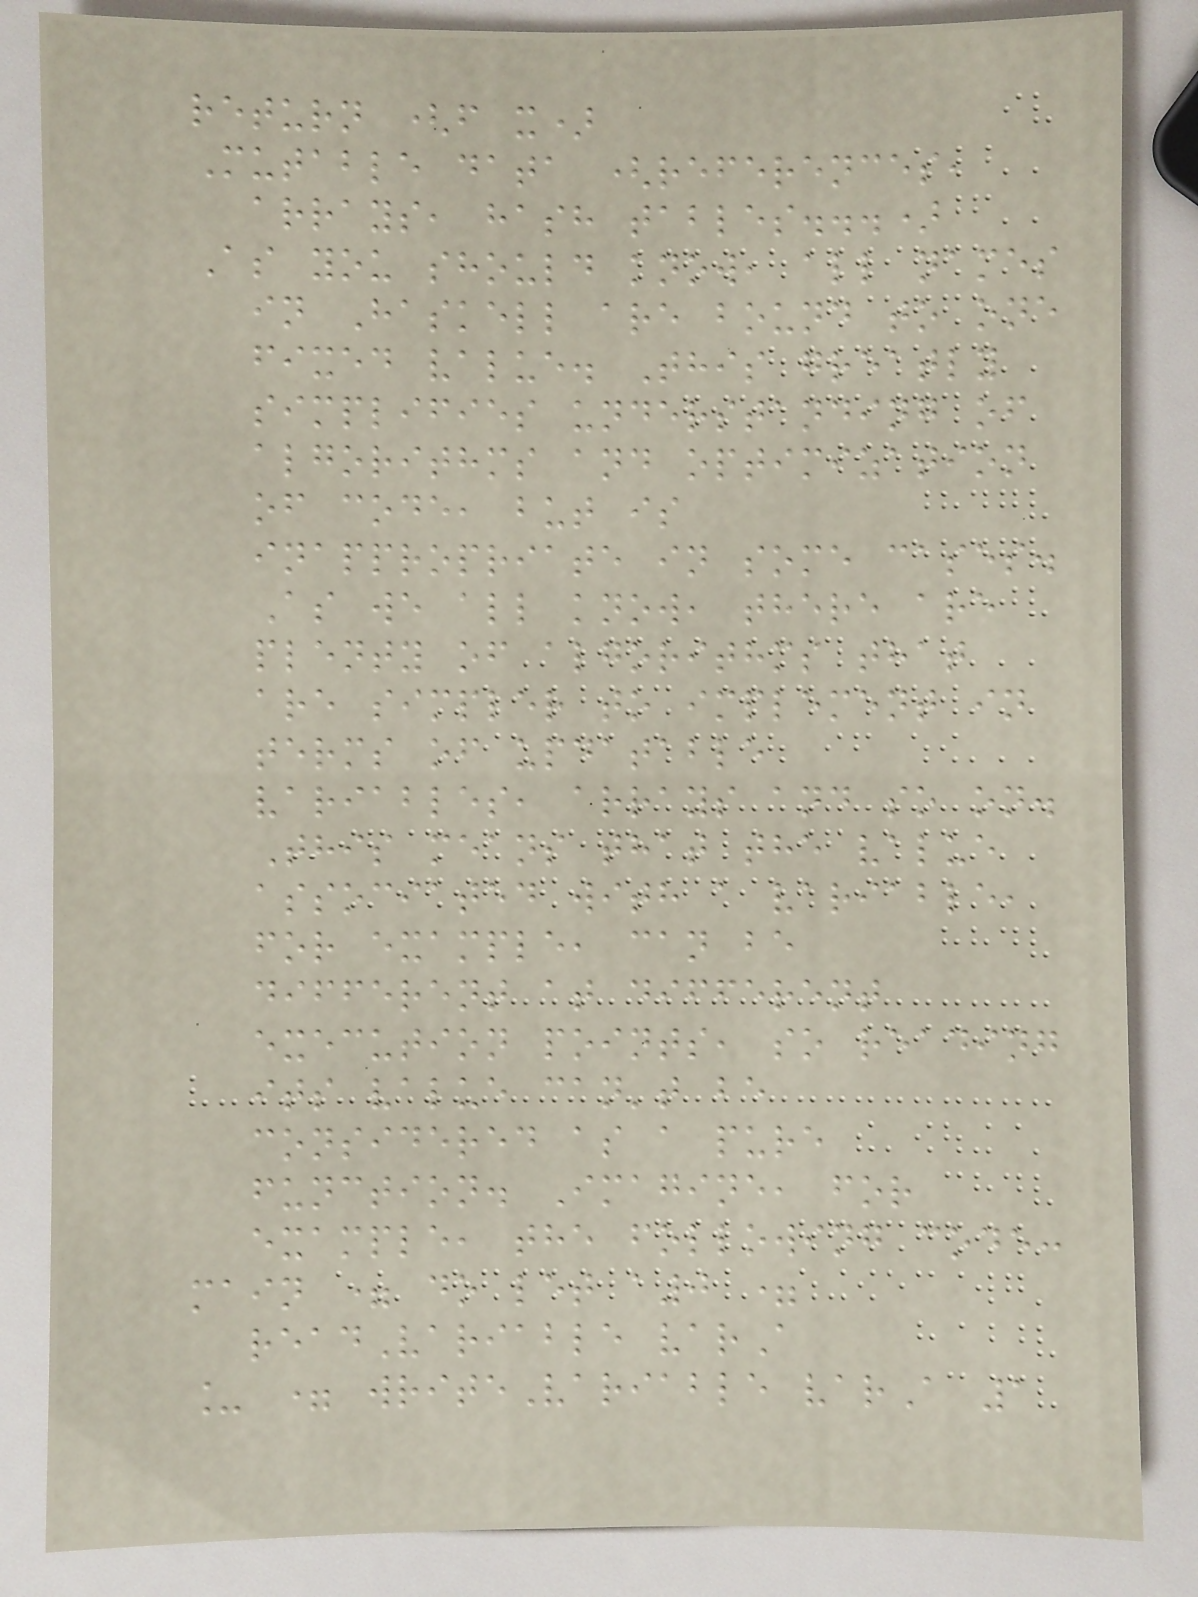return (f x)
Mutable data (references,
arrays, hash tables...)
As you should know, all names
in Haskell are bound to one
fixed value. This greatly
simplifies understanding of
algorithms and optimization
of code, but is
inappropriate in some cases.
As we all know, there are
plenty of algorithms that
are simpler to implement in
terms of updatable
variables, arrays and so on.
This means that the value
associated with a variable,
for example, can be
different at different
execution points, so reading
its value can't be
considered as a pure
function. Imagine, for
example, the following code:
main = do let a0 =
readVariable varA
_ = writeVariable varA 1
